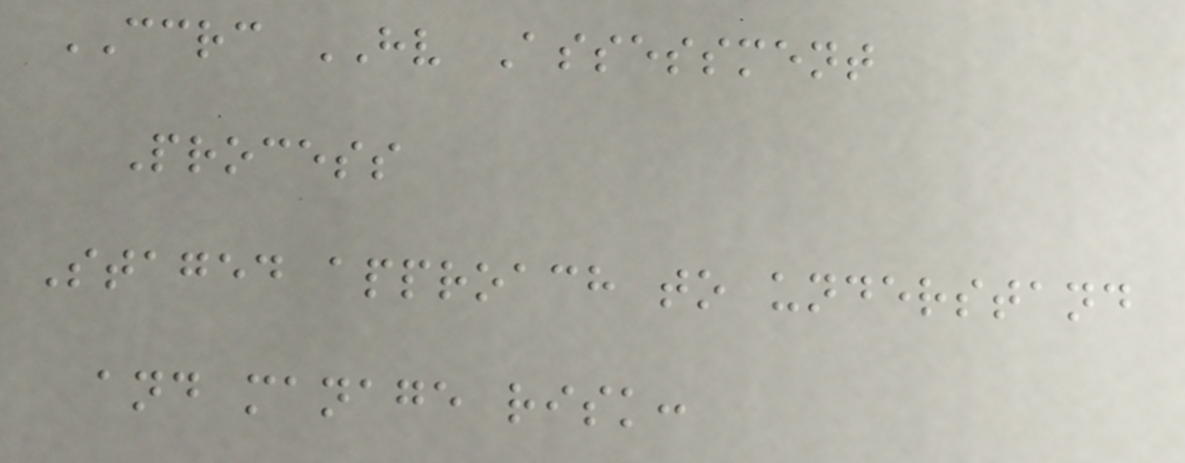CCRC HV Assessment
Process
Staged approach to understand
and manage risk:
